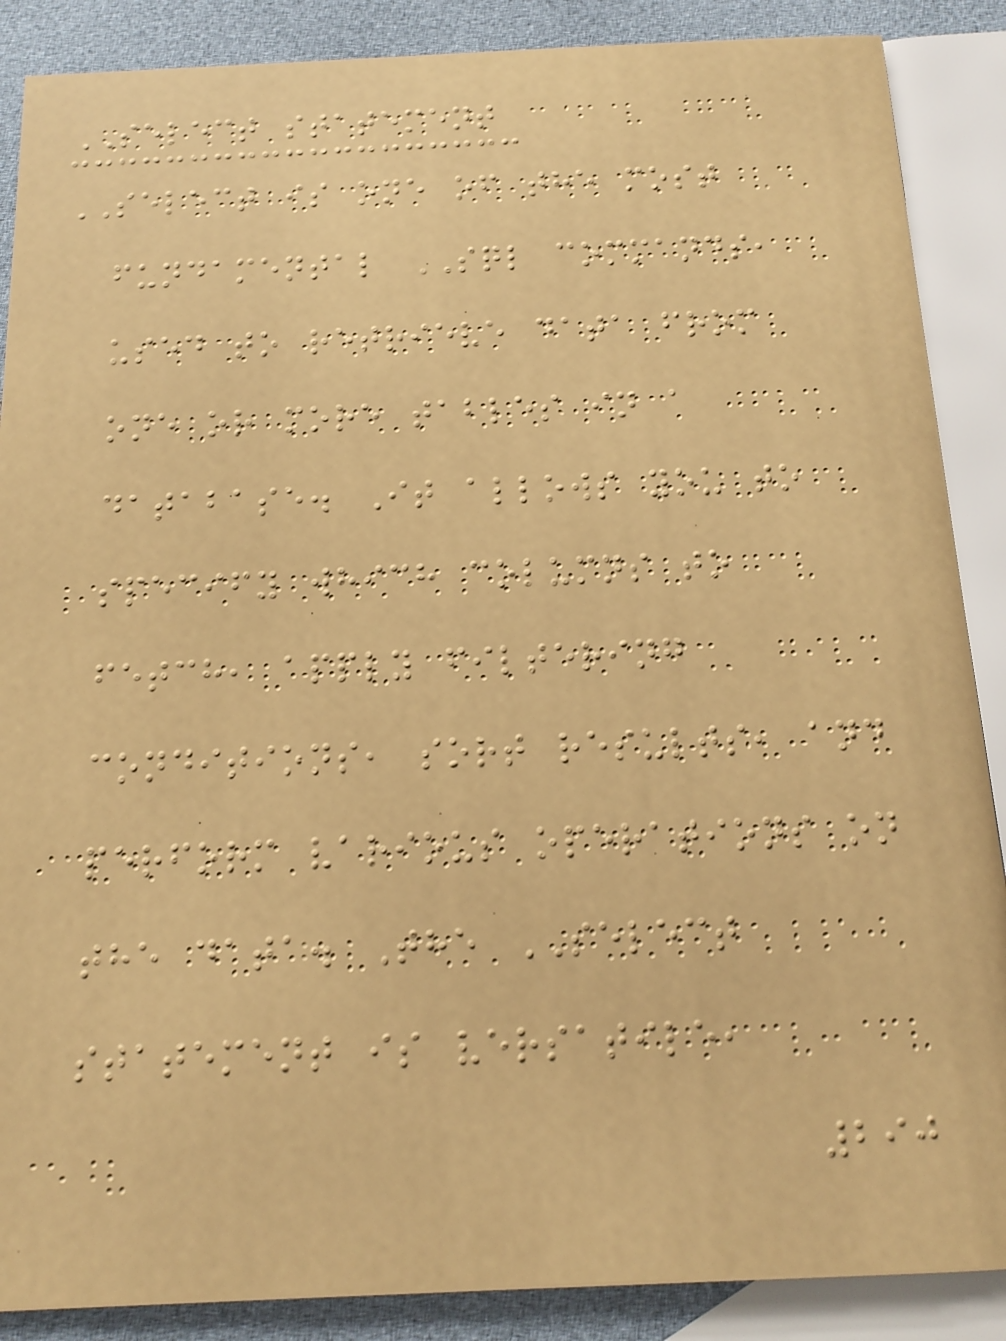SELECT statement
SELECT is one of the most
fundamental SQL commands,
used to retrieve data from
one or more tables in a
database. It allows you to
specify which columns to
fetch, apply filtering
conditions, sort results, and
perform various operations on
the data. The SELECT
statement is versatile,
290
